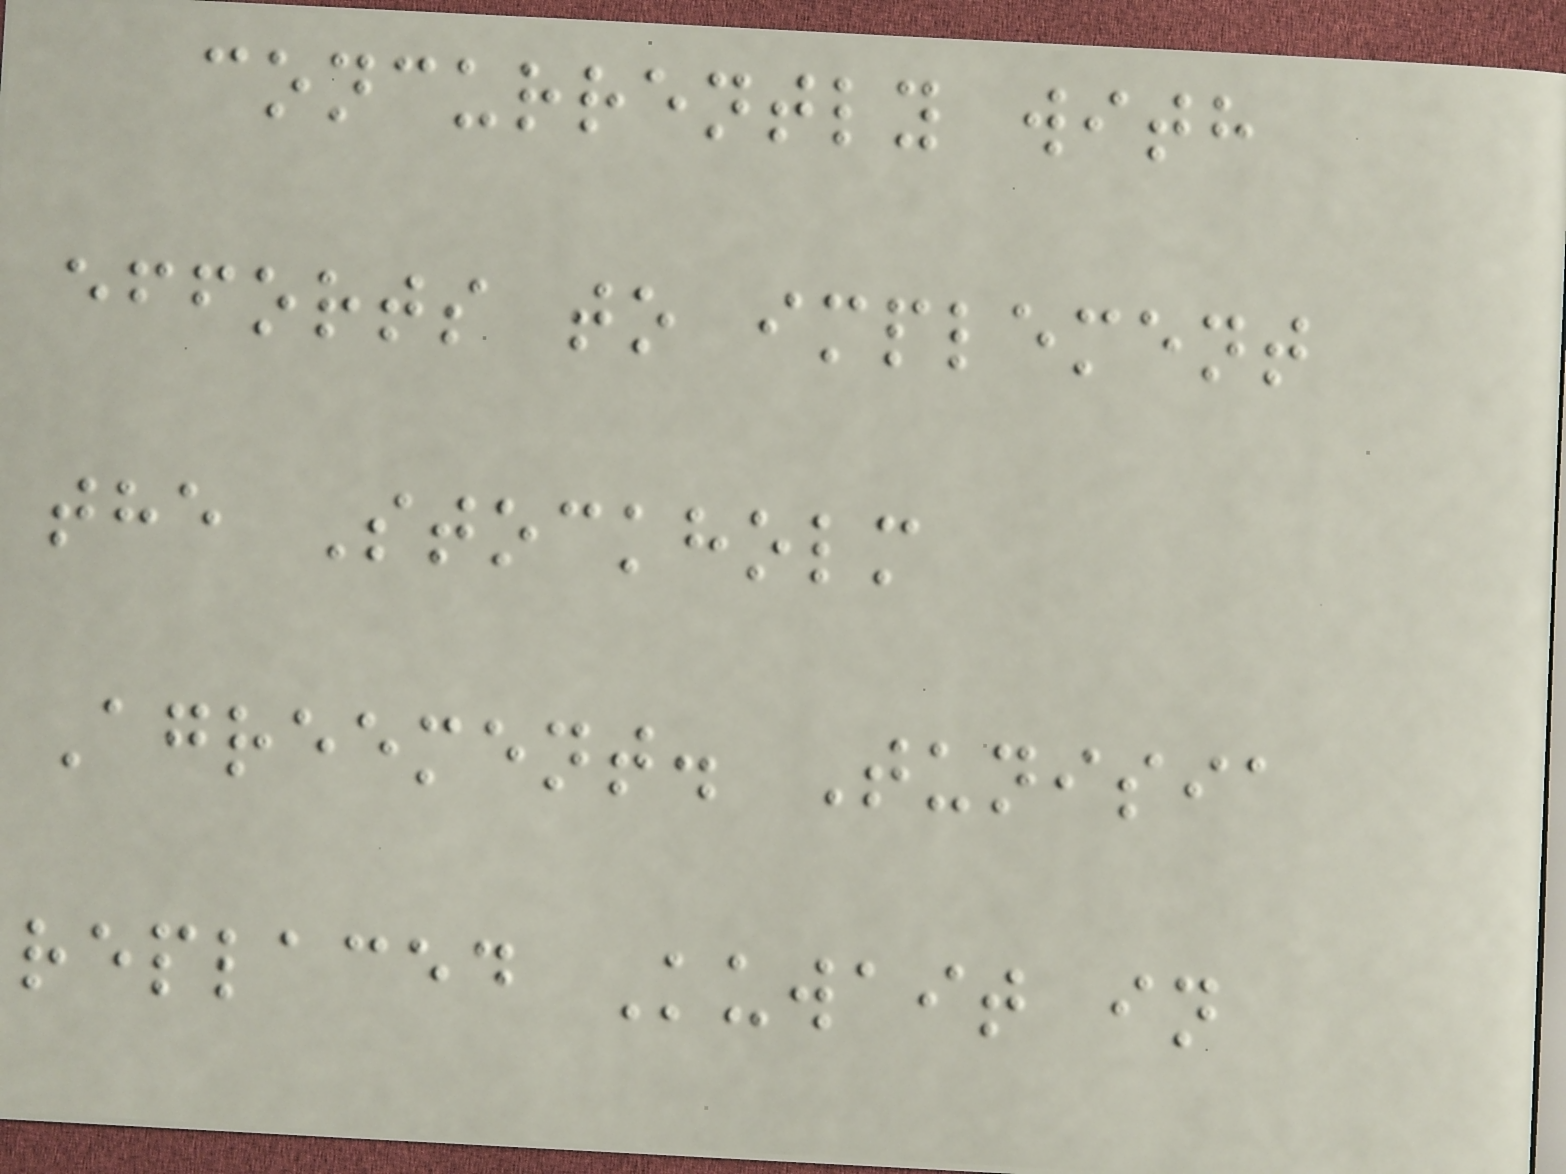concurrently with
efforts to implement
the Stockholm
Agreement. Tunisia
replaced Kuwait in
